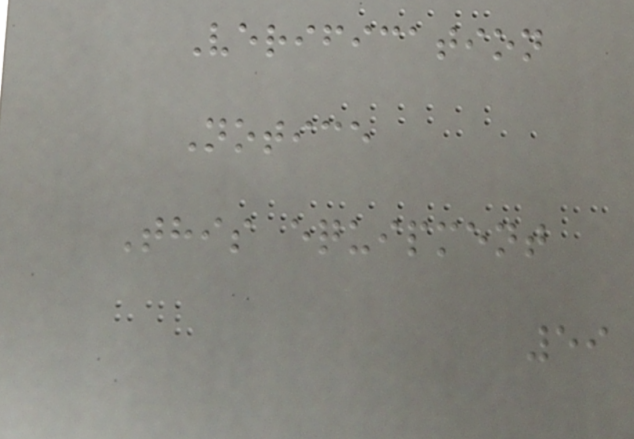Verification
Notice
This equipment
59
